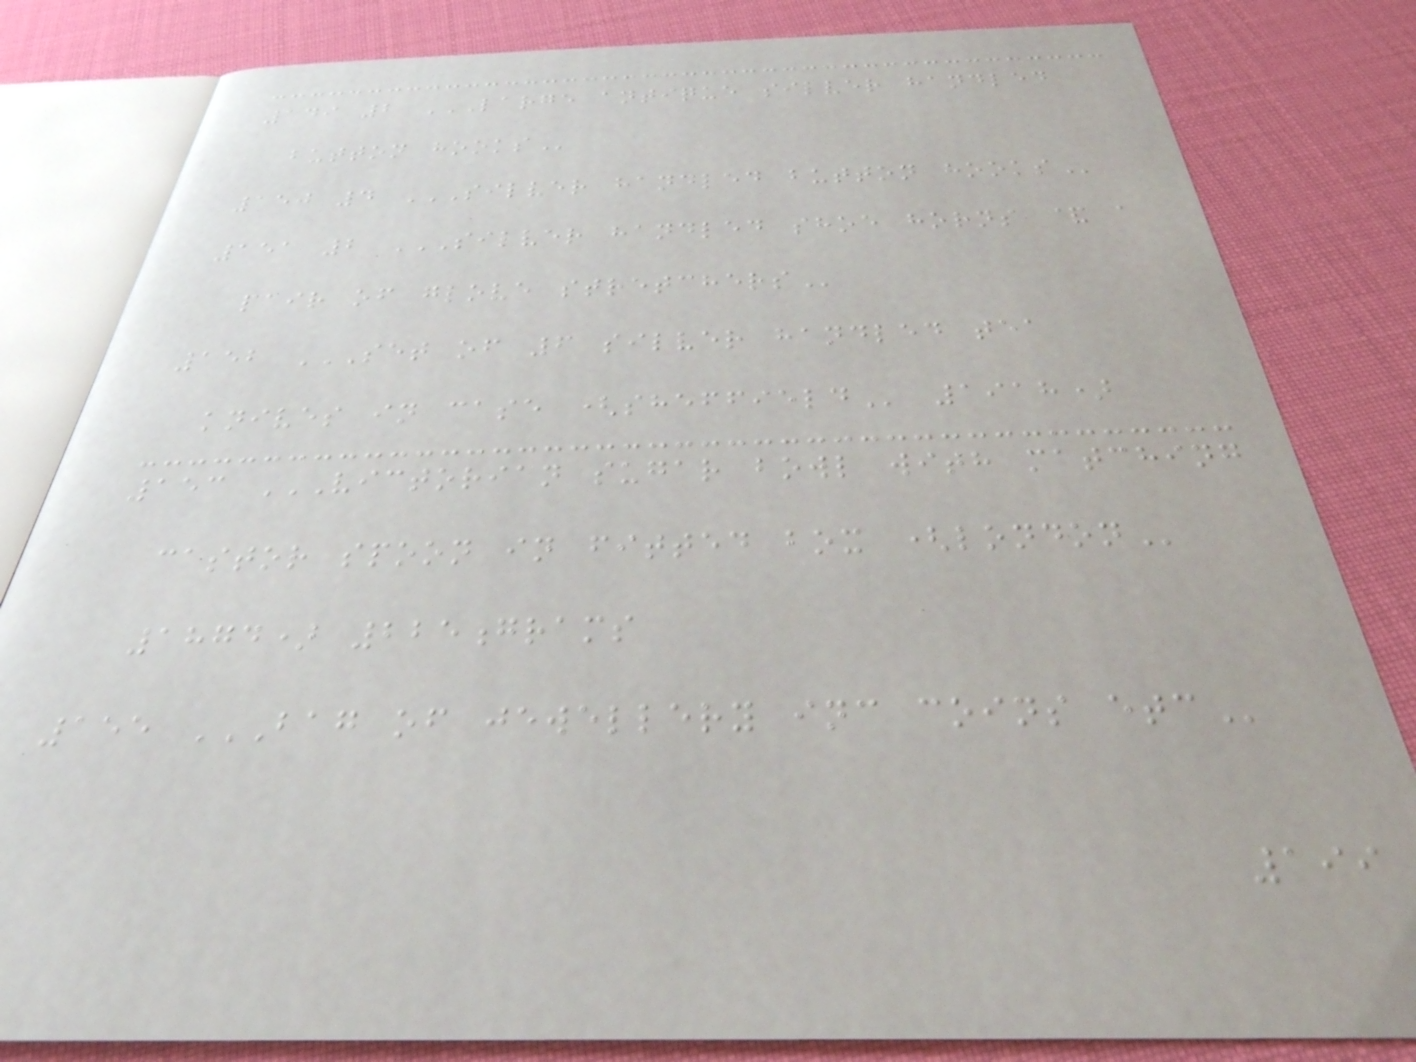149 2 LARGE ANTIQUE SILVER HANDLED
BUTTON HOOKS
150 4 SILVER HANDLED BUTTON HOOKS
151 2 SILVER HANDLED SHOE HORNS & A
PAIR OF GLOVE STRETCHERS
152 SET OF 6 SILVER HANDLED TEA
KNIVES IN CASE (SHEFFIELD 1918)
153 VICTORIAN SUGAR BOWL WITH MATCHING
CASTOR SPOON IN FITTED BOX (LONDON
1874) 225grams
155 BAG OF JEWELLERY INC COINS ETC
199
